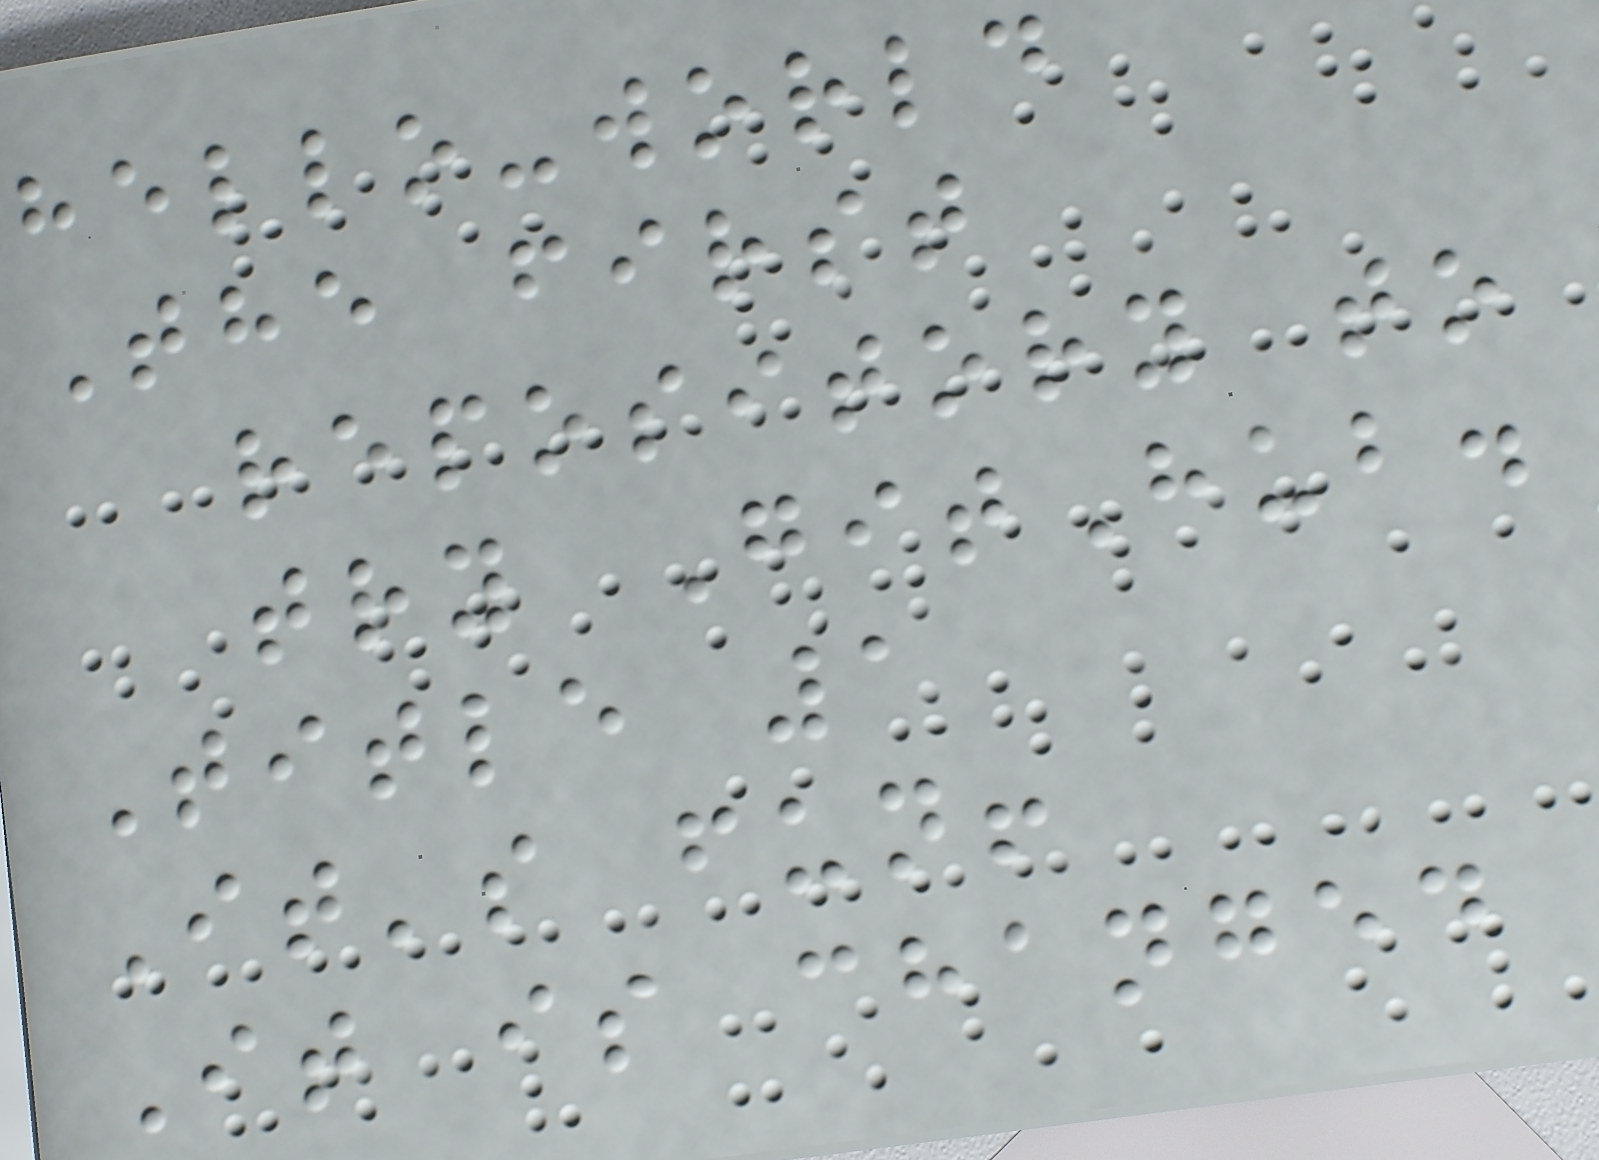hello-world
The first
repository to
try GitHub.
Title 1
It's fun!
It is changed
